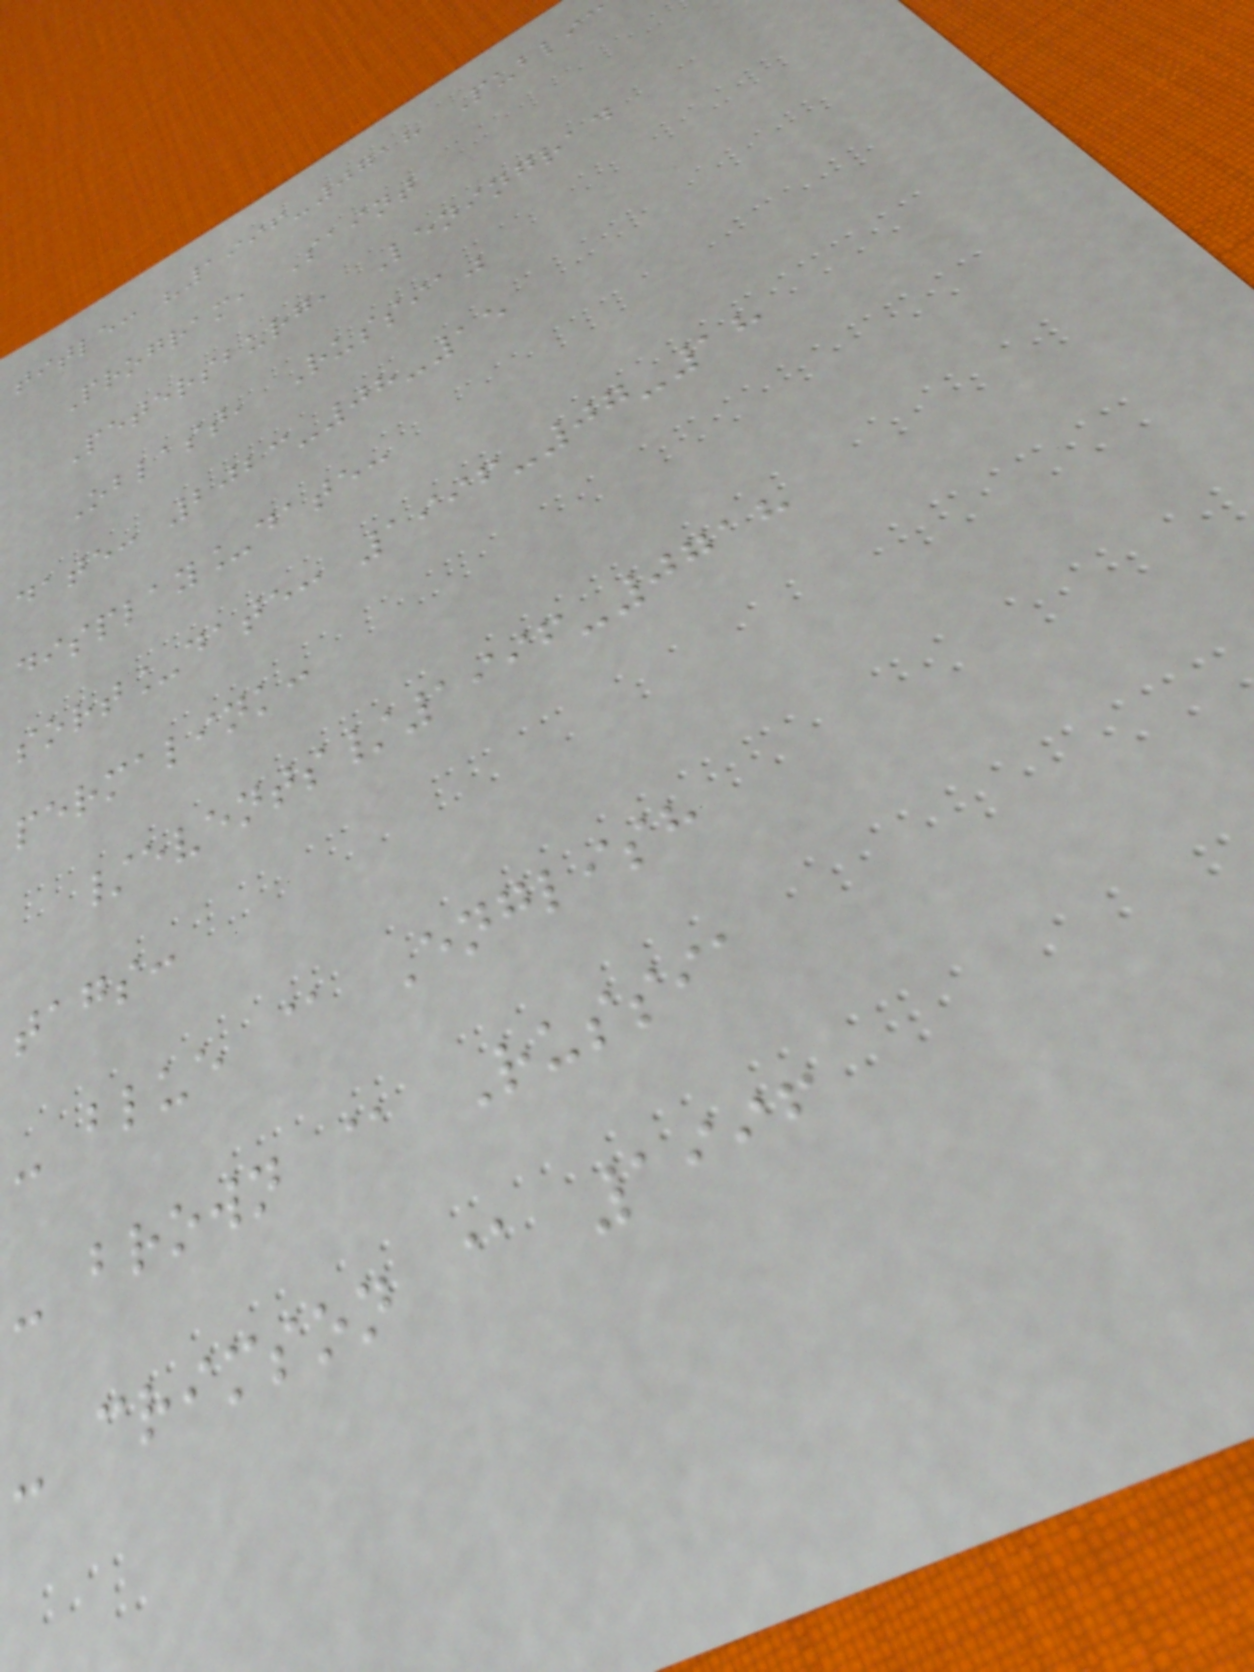title: "1996-0718 Public
Program, Saint
Petersburg, Leningrad
Oblast, Russia"
date: 2023-08-15
display_date:
sort_date: 1996-07-18
permalink:
/events/1996-0718
tags:
- blue @ English
- brown @ Russia
- crimson @ 1996
